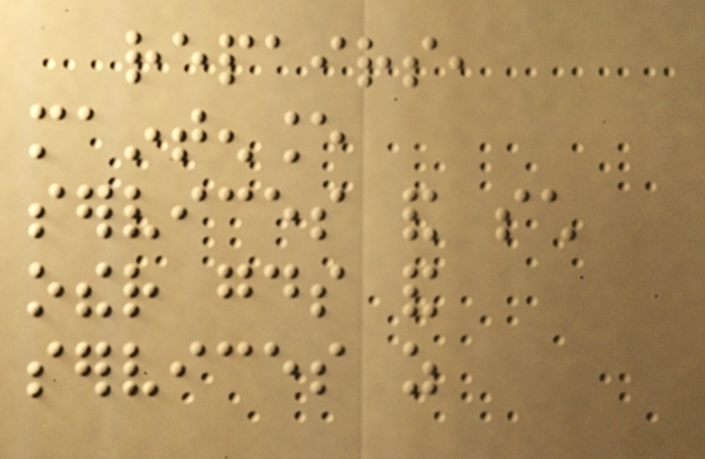repairs,
maintenance
services and such
other goods and
services as
